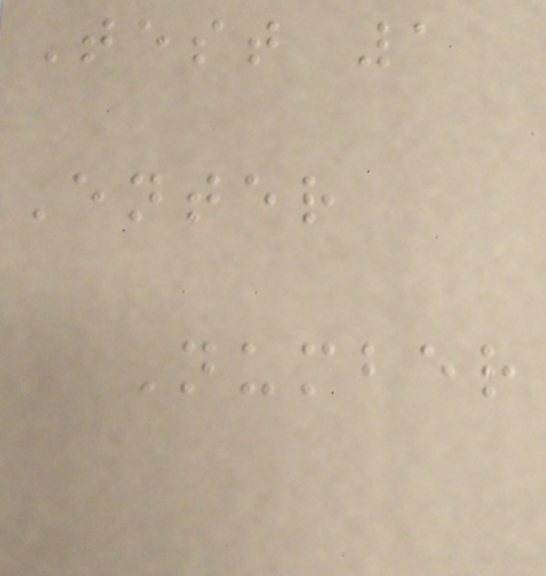Test 1
Enter
Number
